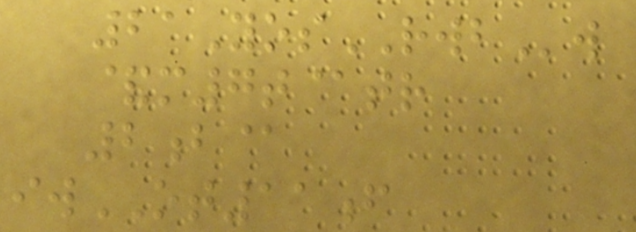21YosRWBw
&m7t@tr
2b@
iwOT11f
